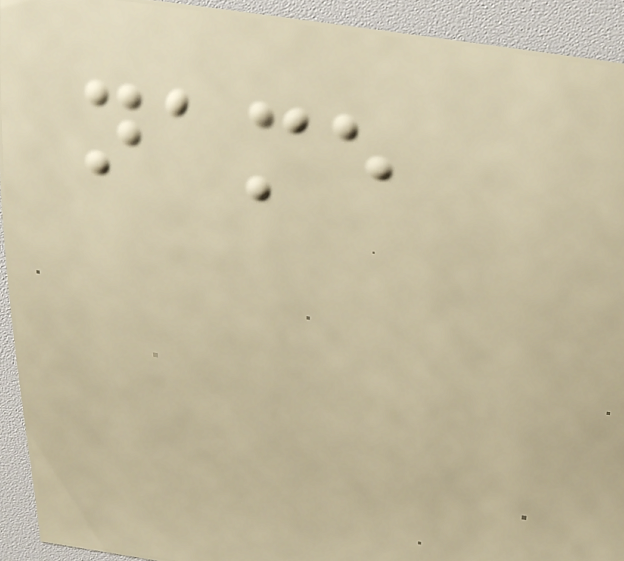name
